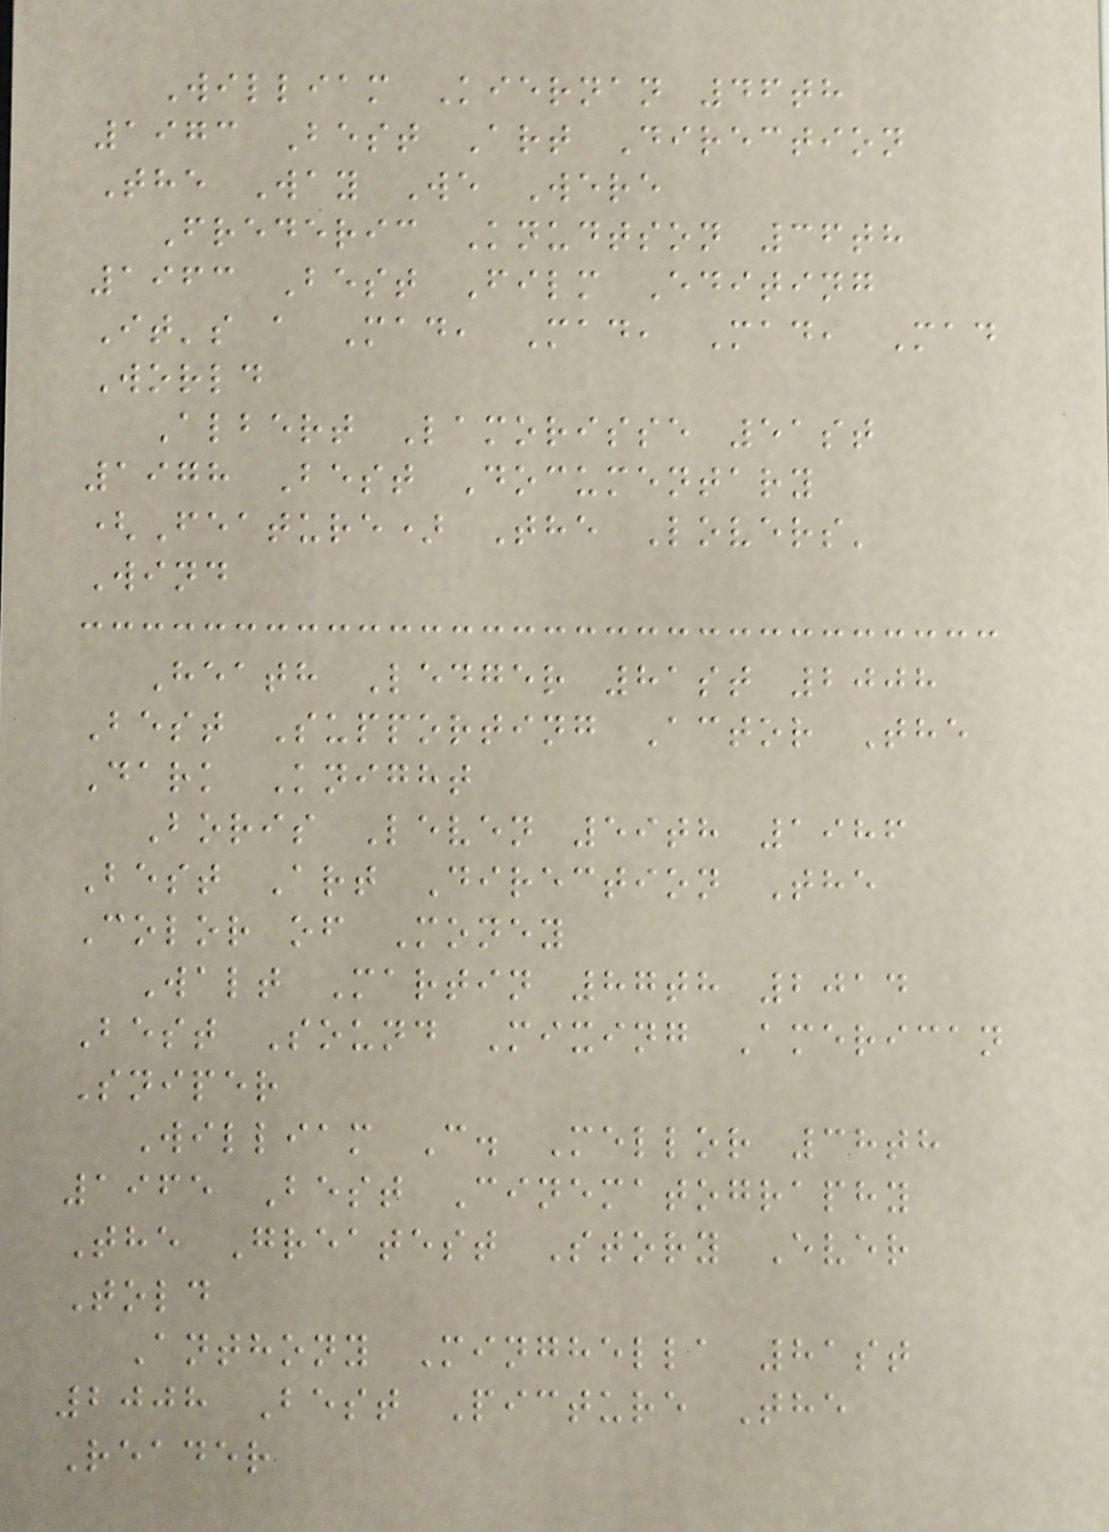William Kiernan 46th
1973 Best Art Direction
The Way We Were
Frederic Knudtson 36th
1963 Best Film Editing
It's a Mad, Mad, Mad, Mad
World
Albert Lamorisse 51st
1978 Best Documentary
(Feature) The Lovers'
Wind
Heath Ledger 81st 2008
Best Supporting Actor The
Dark Knight
Boris Leven 59th 1986
Best Art Direction The
Color of Money
Walt Martin 87th 2014
Best Sound Mixing American
Sniper
William C. Mellor 38th
1965 Best Cinematography
The Greatest Story Ever
Told
Anthony Minghella 81st
2008 Best Picture The
Reader
